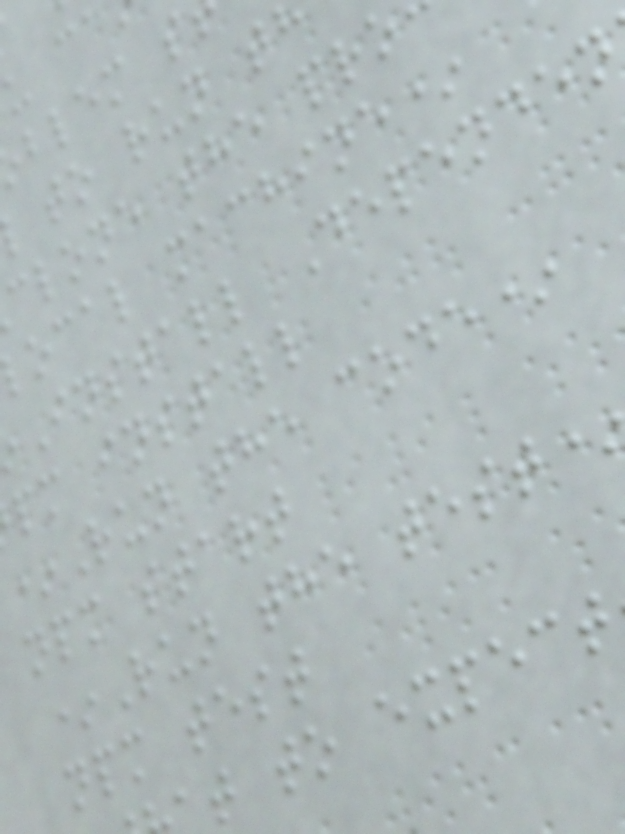blem s
to run t
clone the pro
ocal machine*
Install Dependen
pm install
*Run the code*
npm start
*Run the test
npm test
t to expect
